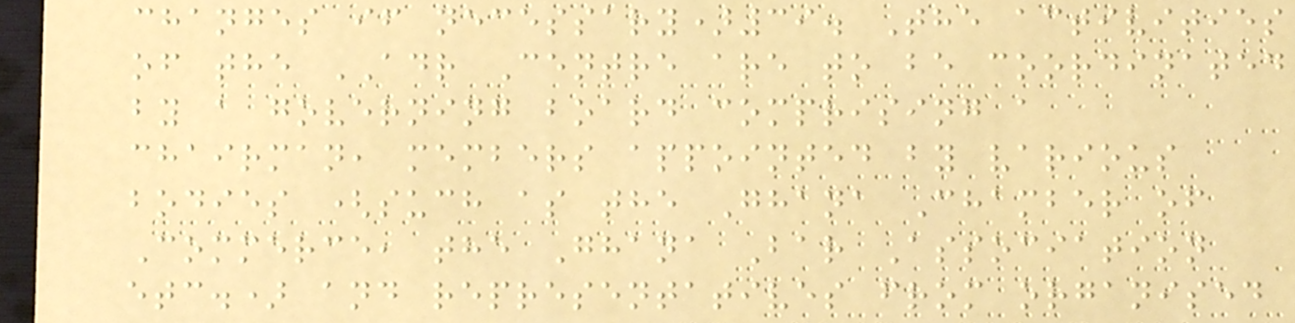changes if necessary)39. The activities
of the ADR Centre are to be coordinated
by a governing board comprising a
chairman, members appointed by various
bodies (such as the Ghana Chamber of
Commerce, the Ghana Bar Association
etc.) and representatives from organised
